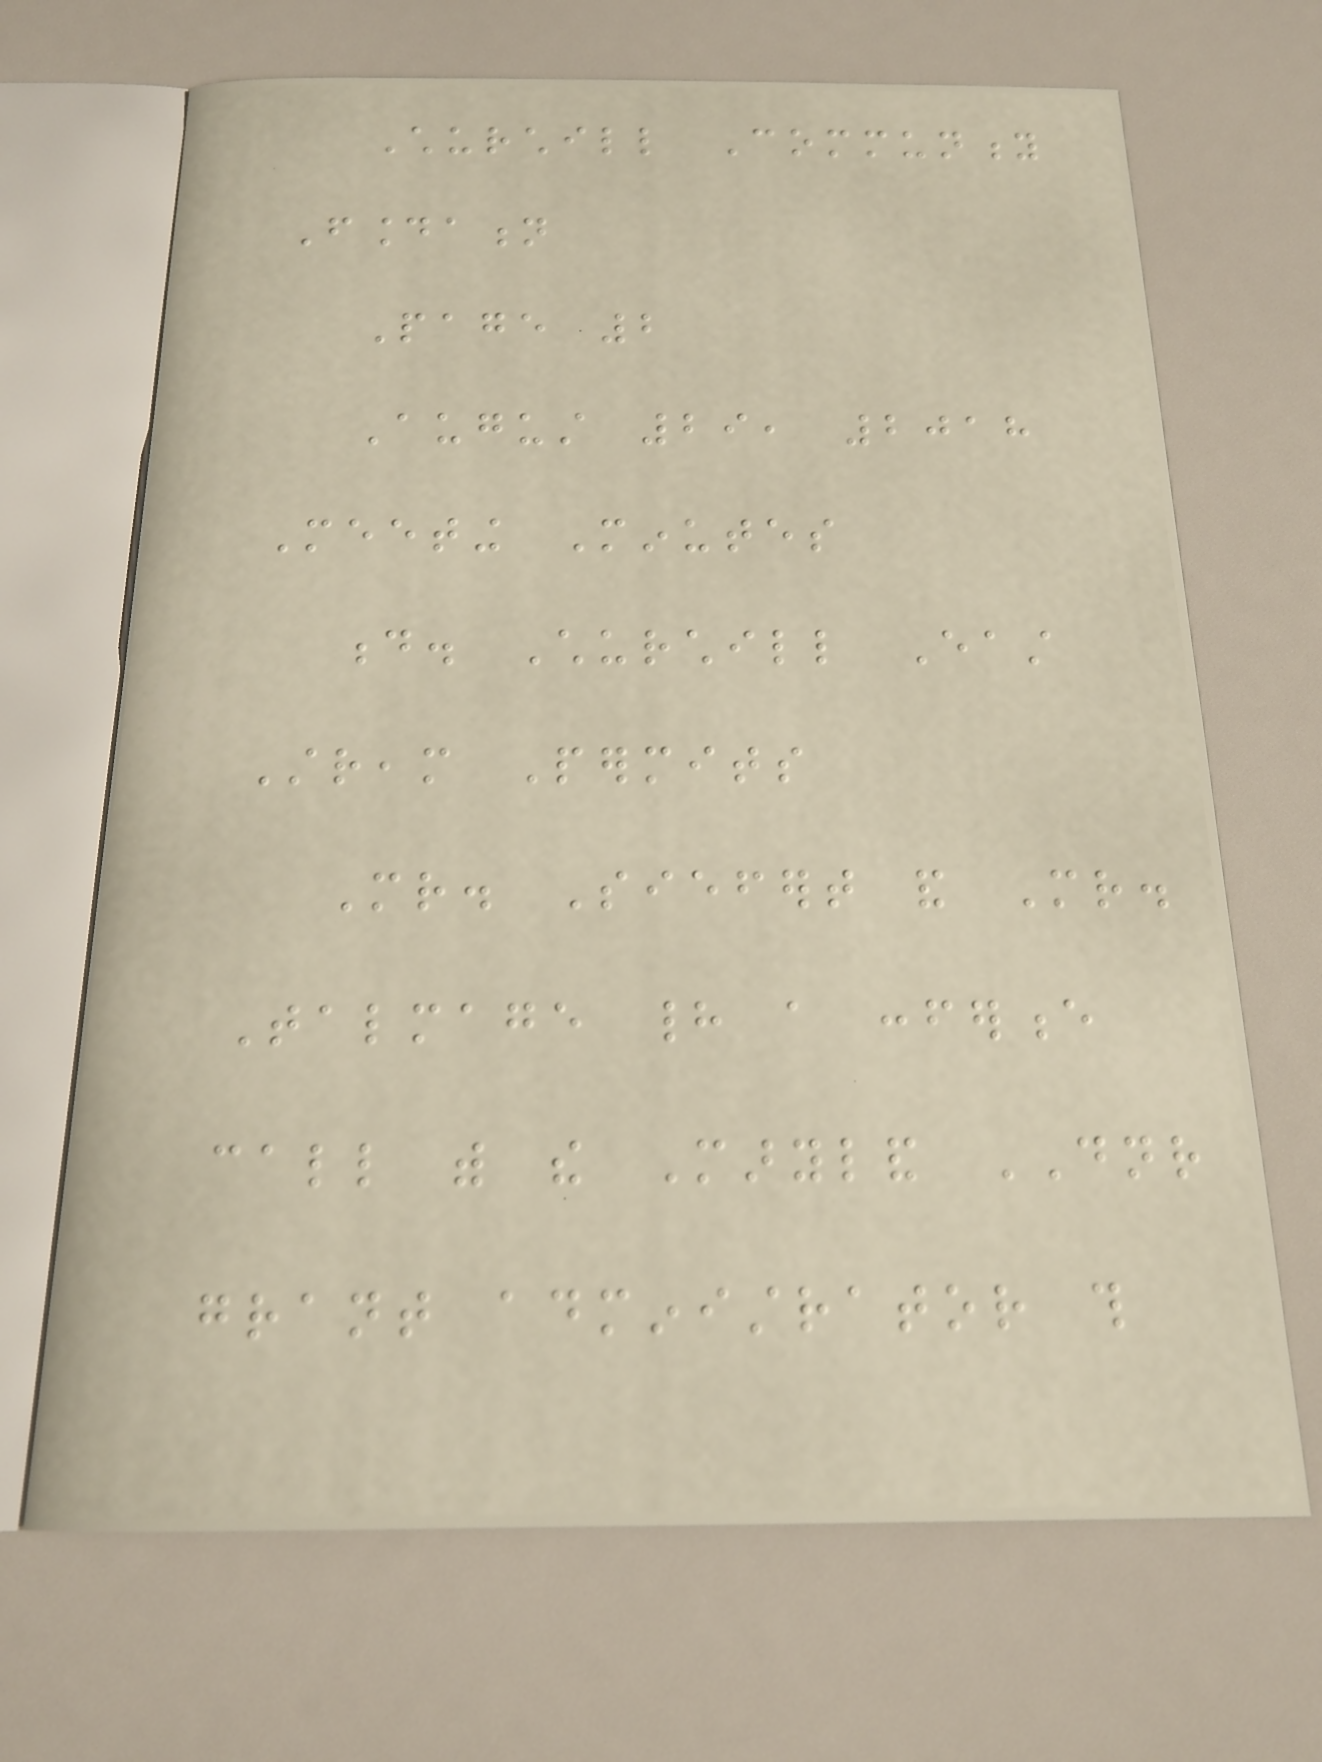Churchill Community
Foundation
Page 2
August 29, 2018
Meeting Minutes
d. Churchill East
Stream Permits
Mr. Siefert and Mr.
Talmage had a conference
call with the Maryland DNR
grant administrator this
